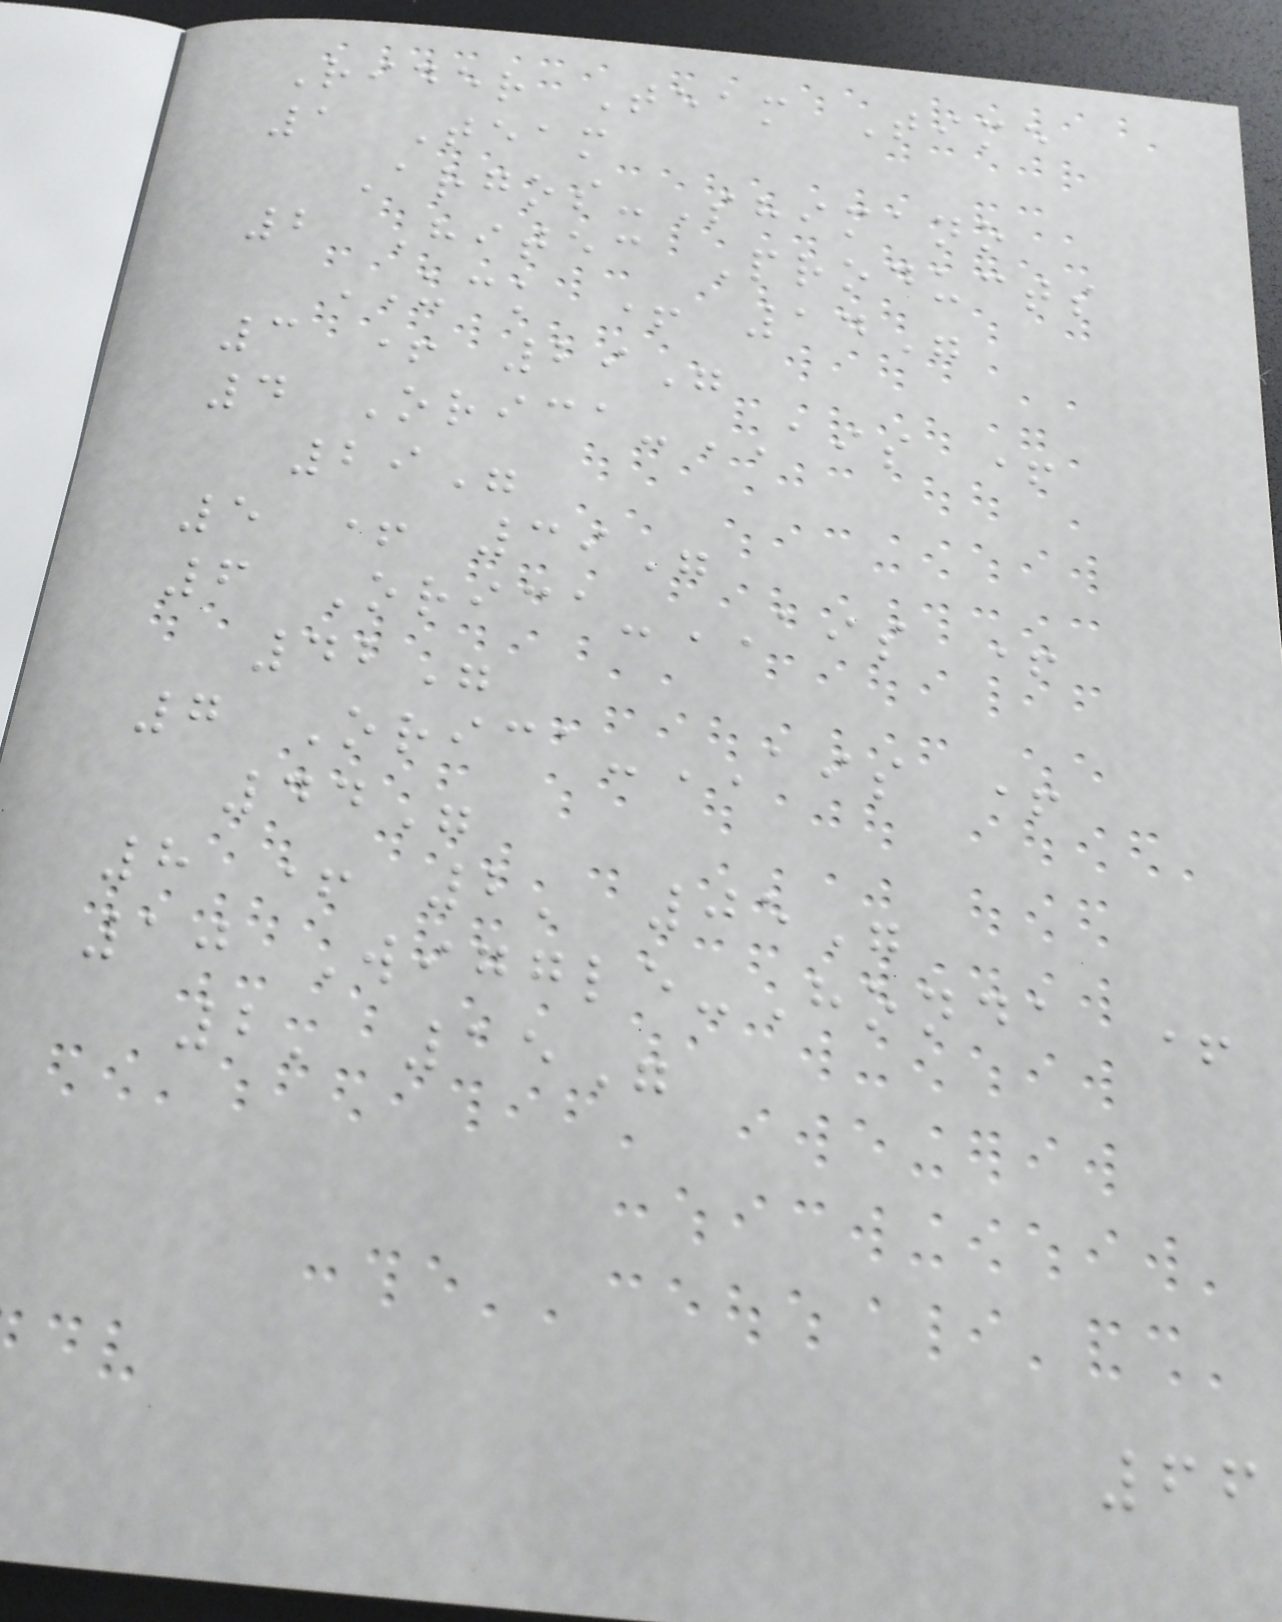Rider Team Time
1 Team
Argos-Shimano
2 Hitec Products
UCK + 14"
3 + 29"
4 Orica-AIS +
29"
5 + 39"
6 Orica-AIS +
42"
7 Orica-AIS +
44"
8 + 2' 05"
10 Wiggle-Honda +
2' 15"
66
